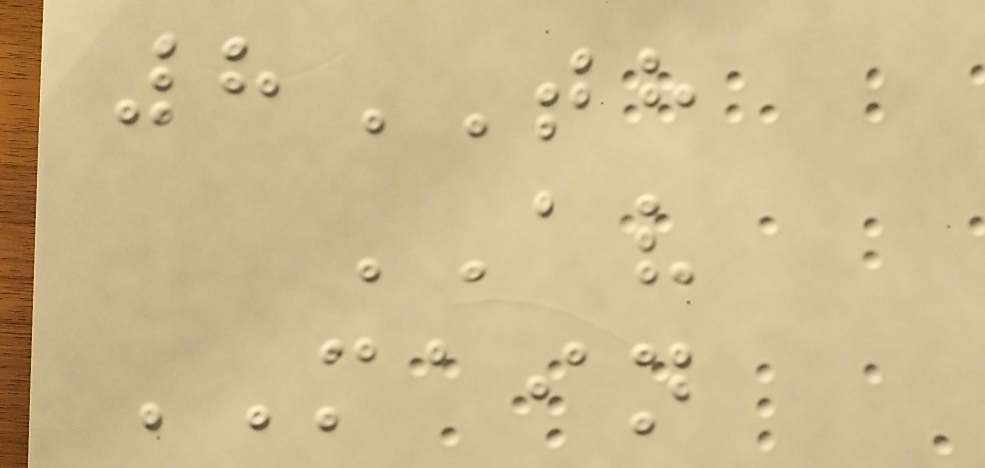8TH
AV
MAIN
